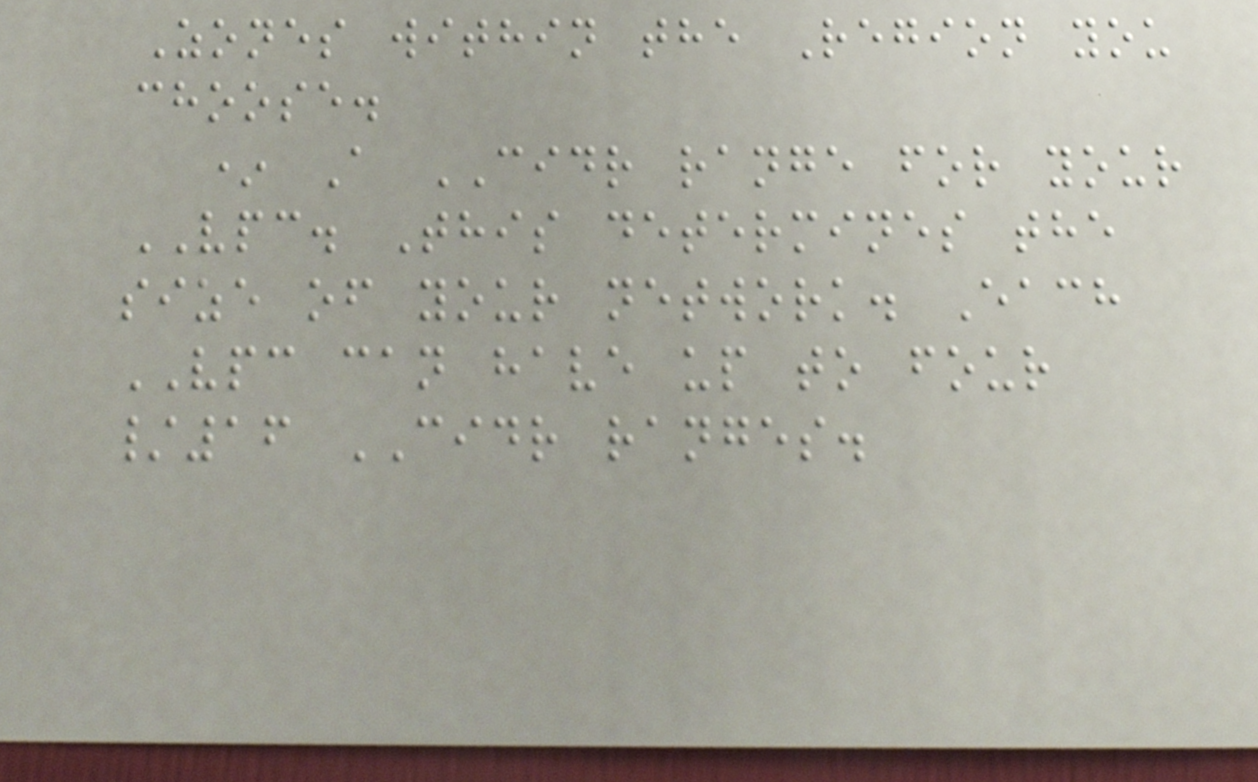Zones within the Region you
choose.
* A CIDR range for your
VPC. This determines the
size of your network. Each
VPC can have up to four
/16 CIDR ranges.
